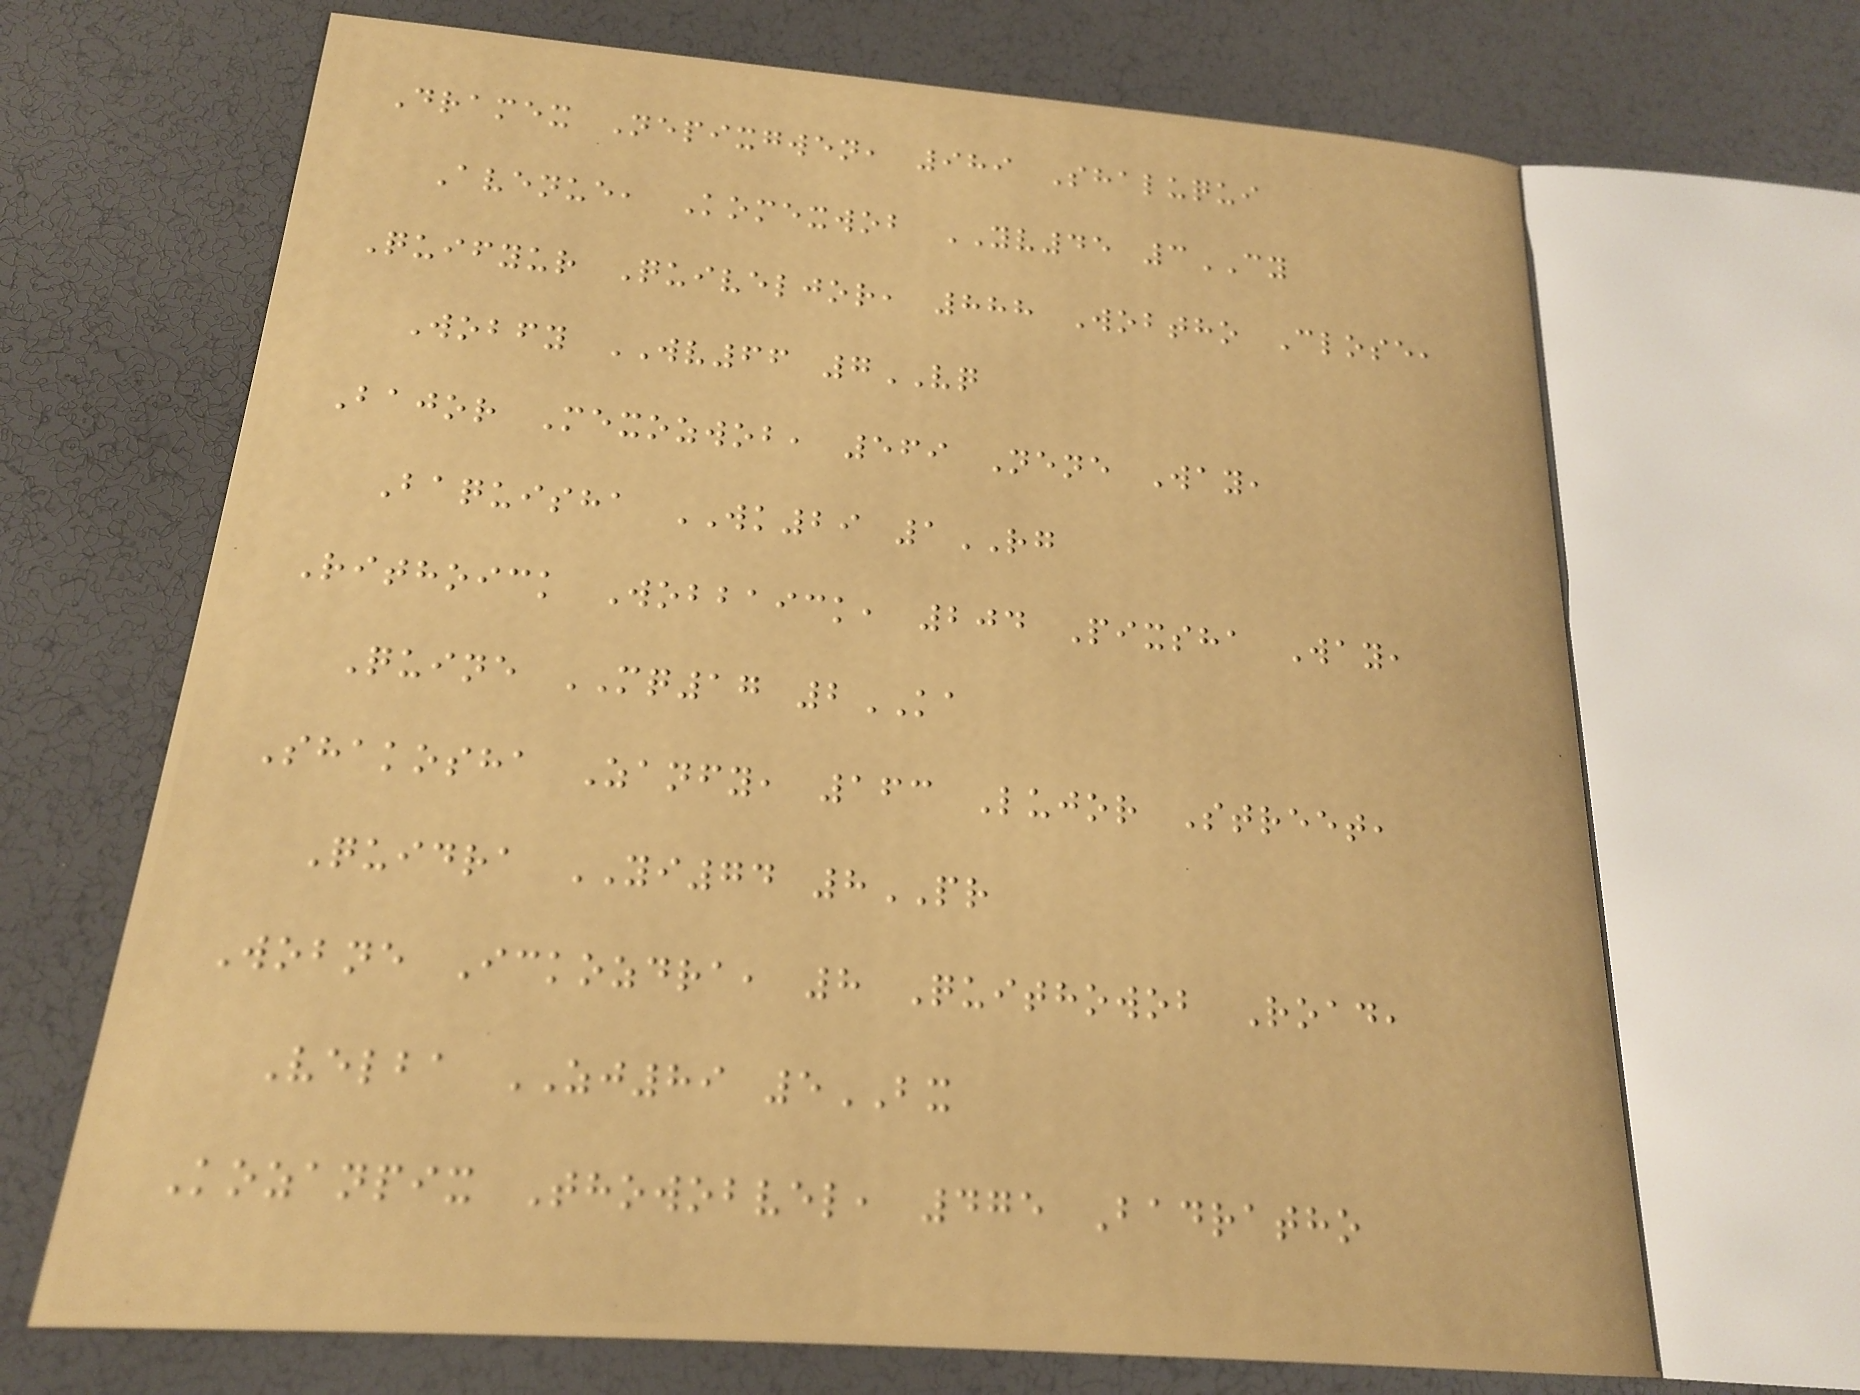Dramex Nepixgwen, 989 Shaluqui
Avenue, Komexwob YV45 3CY
Quifyur Quiveljor, 888 Wobtho Close,
Wobfy WV66 7VQ
Bajor Mexozwob, 569 Nene Way,
Baquisha WK29 1RG
Rithoick Wobbaick, 204 Pixsha Way,
Quine MQ17 2KA
Shakosha Zanfy, 163 Lujor Street,
Quidra YI74 8PR
Wobne Ickozdra, 8 Quithowob Road,
Velba ZJ89 5BX
Kozanpix Thowobvel, 475 Badratho
